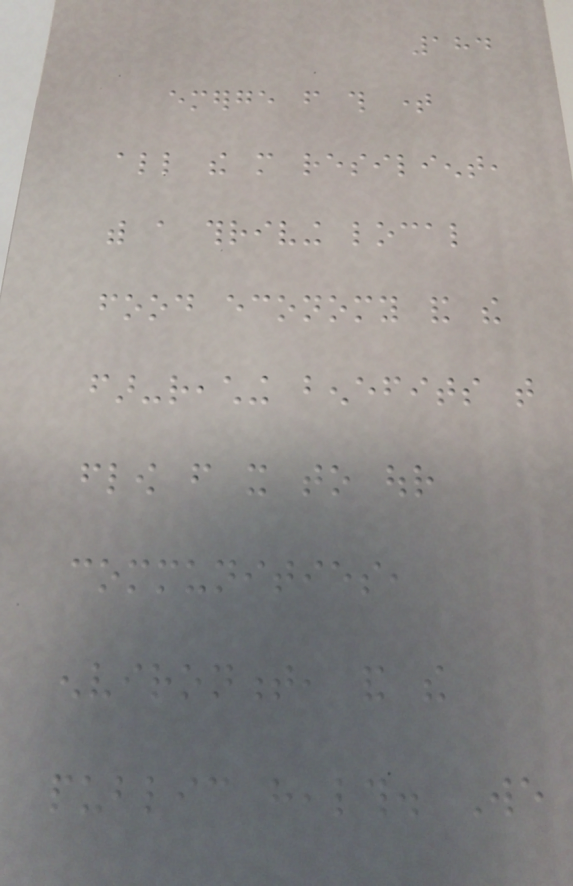184
emerge from this time
all the more resilient,
with a thriving local
food economy and the
far-reaching benefits that
flow from it to our
communities,
environment, and the
public health. We
